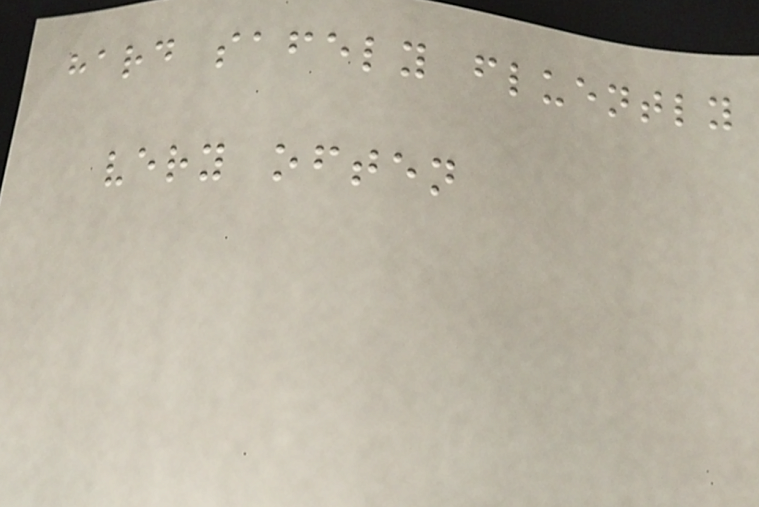hard safely fluently
very often
